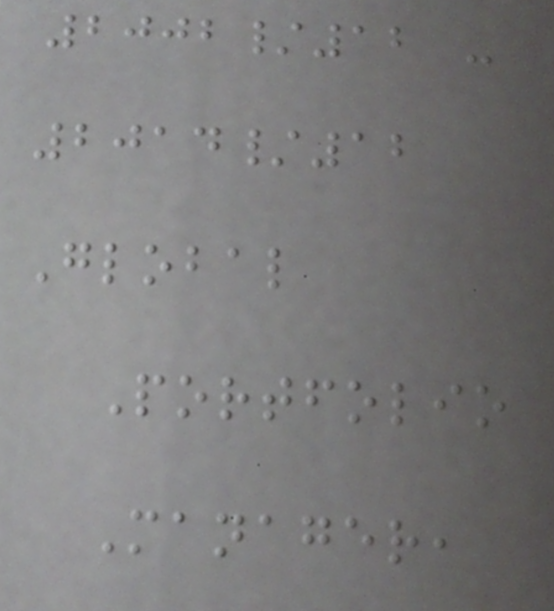2002/12 -
2014/12
Global
Portfolio
Manager,
